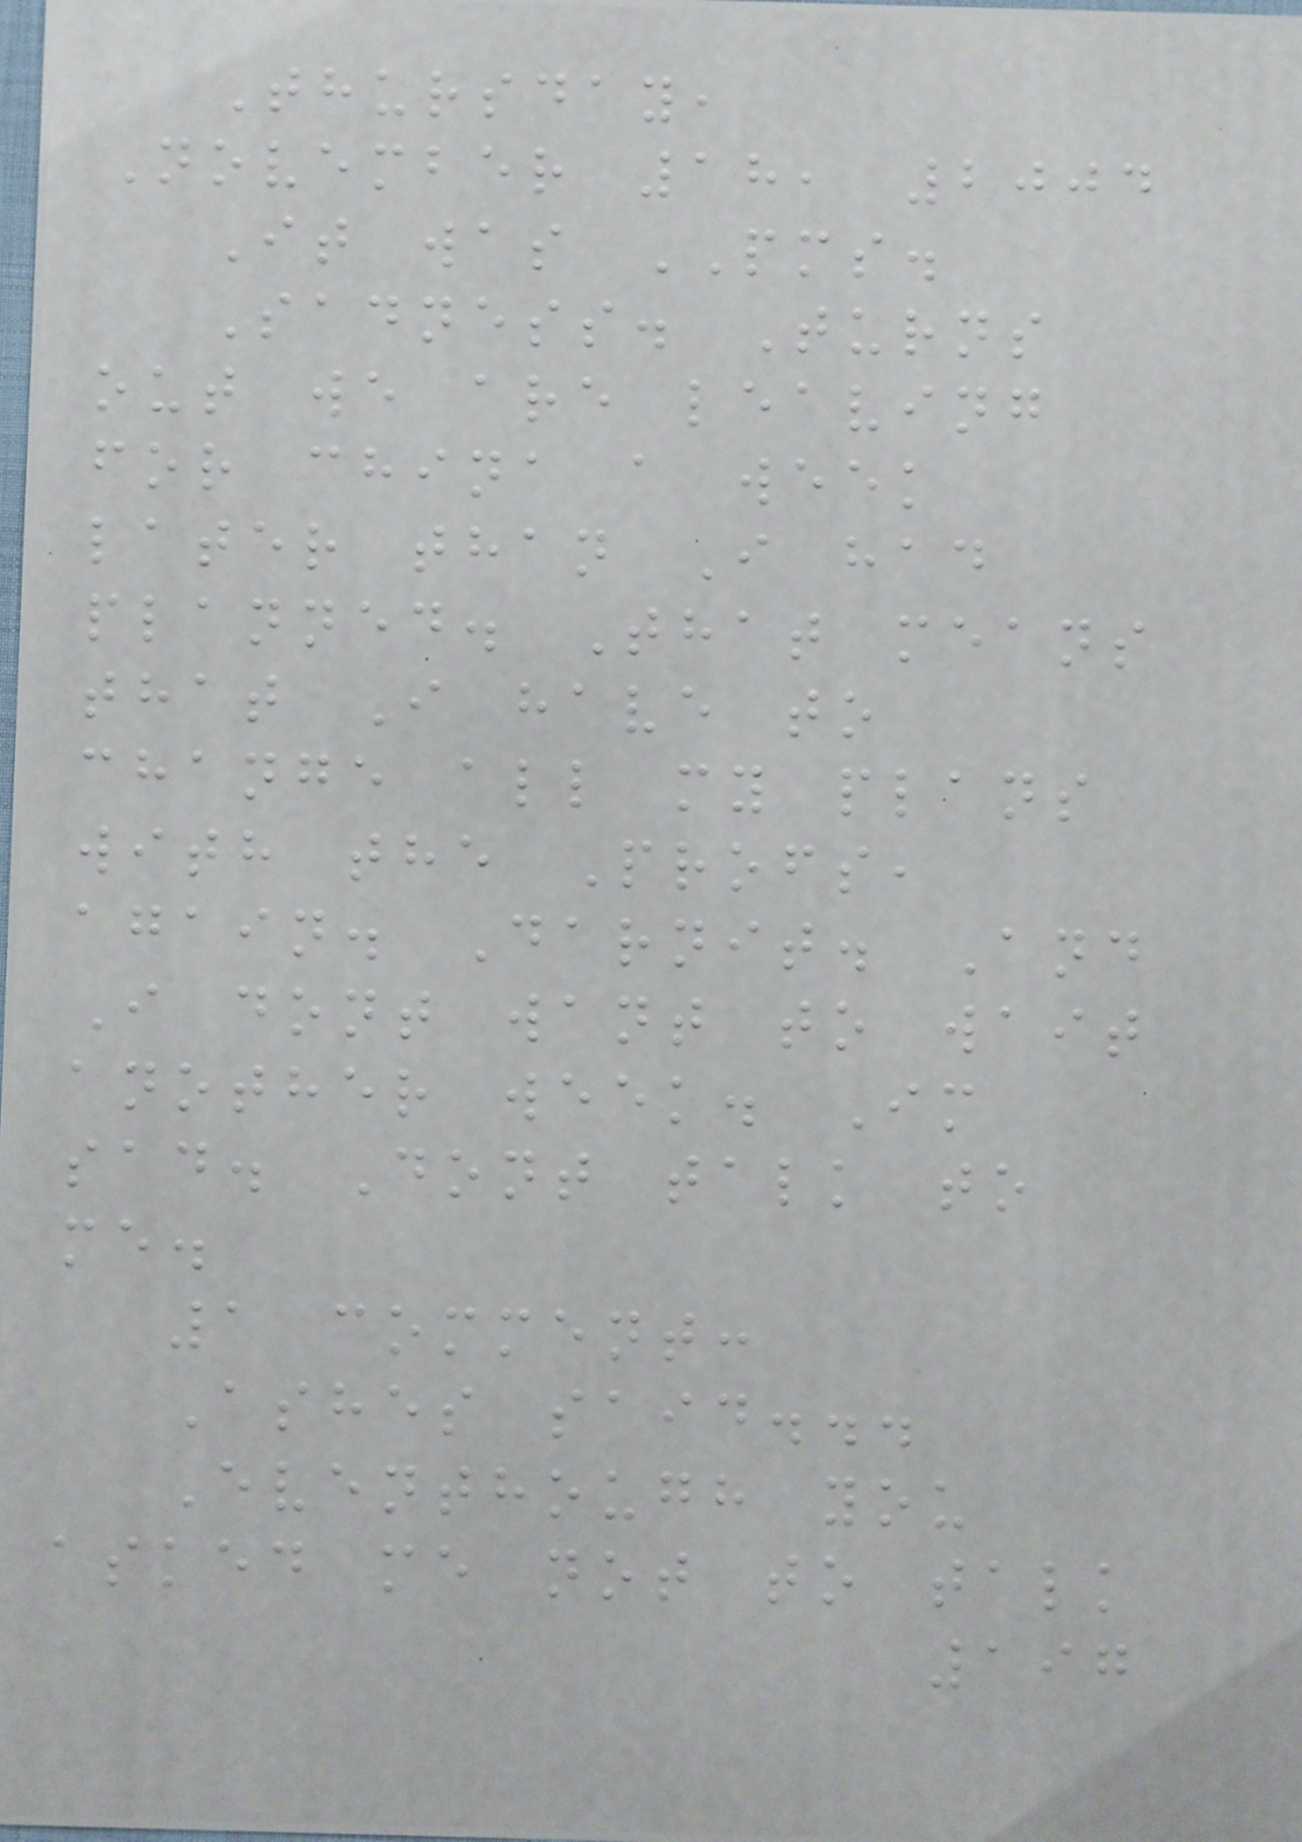Thursday,
November 18, 2004
It was PMS.
Sadness. Turns
out we are leaving
for china a week
later than I had
planned. That means
that I have to
change all my plans
with the Profs,
again. Darnit. And
I dont want to wait
another week. Im
sad. Dont talk to
me.
1 comment:
Ashes said...
Eventhough you
asked me not to talk
197
